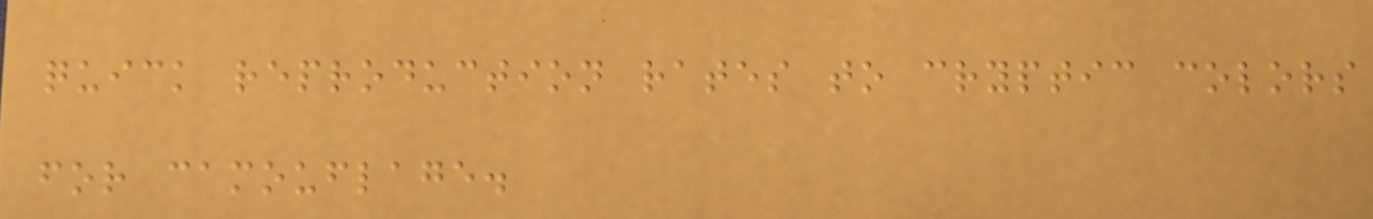quick reproduction rates to cryptic colors
for camouflage.
